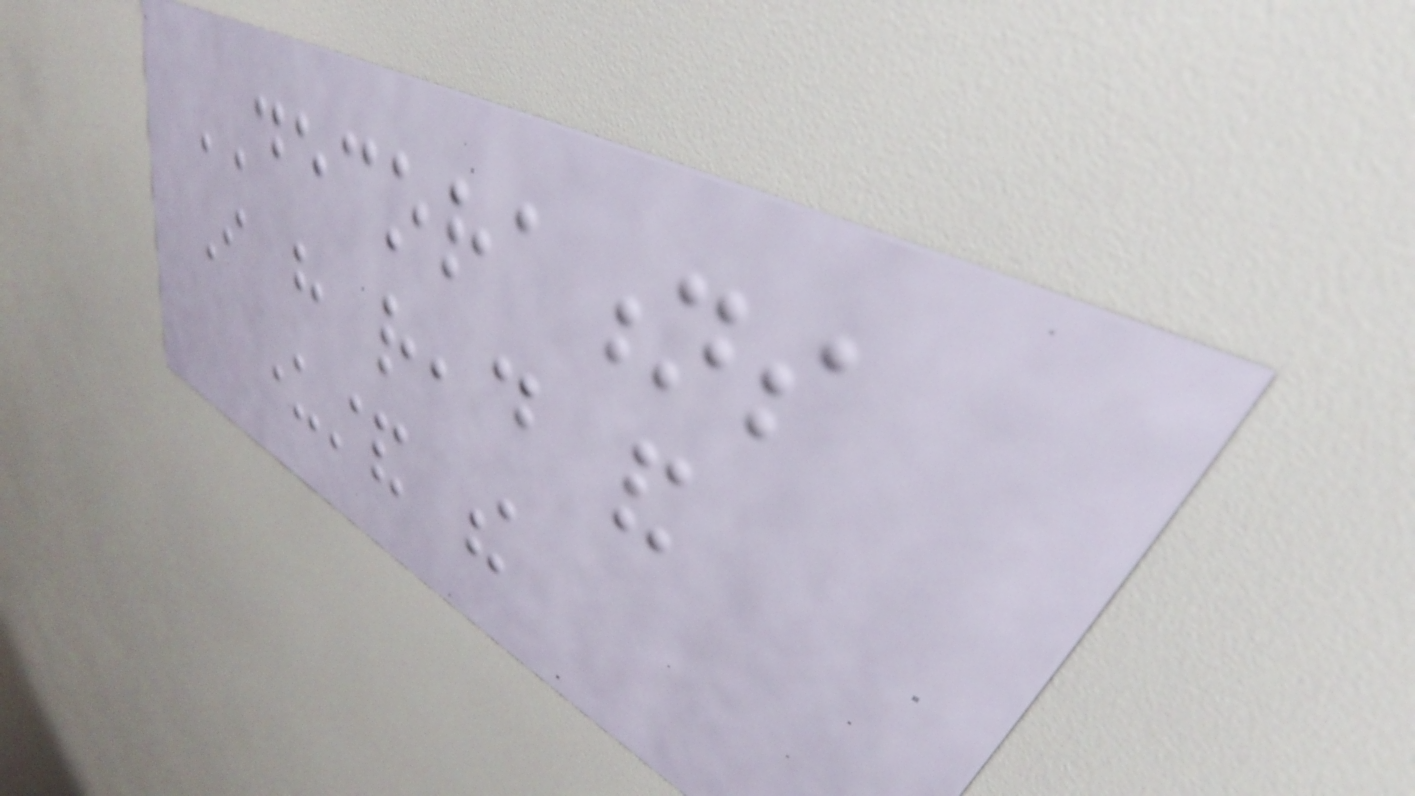DECORATIONS
I have read and
understand the
